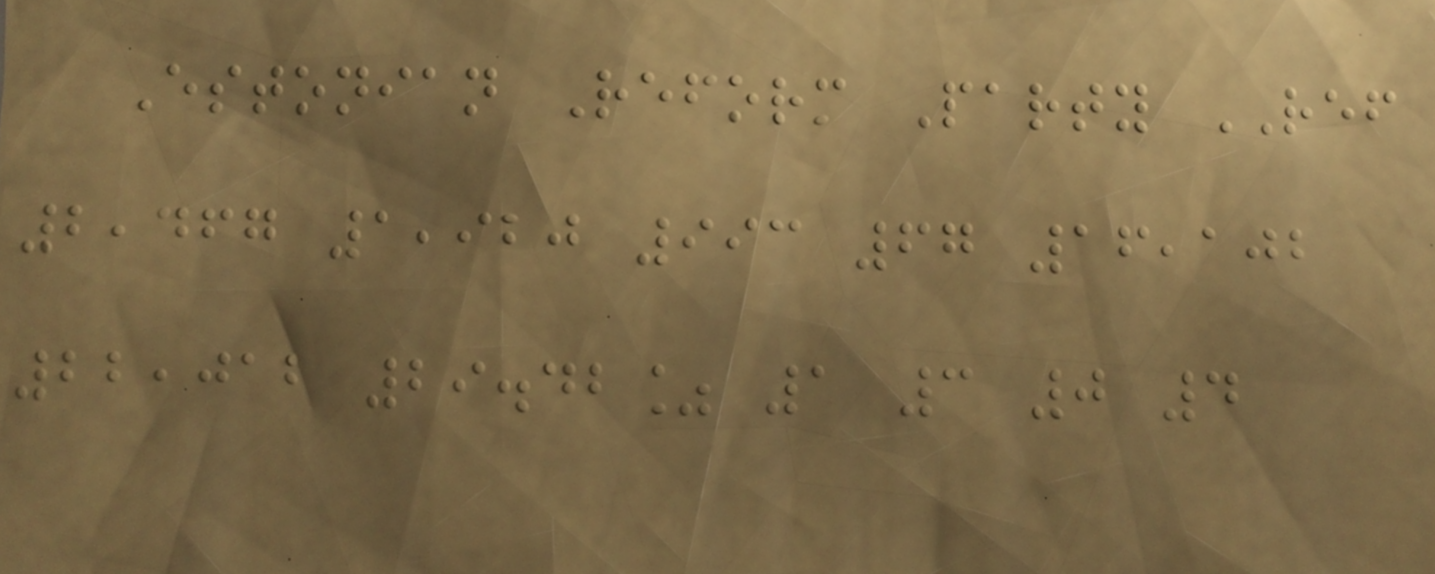Estonian Reform Party REF
2,467 1,920 993 67 16,102
22,012 29.42% 1 3 0 4
